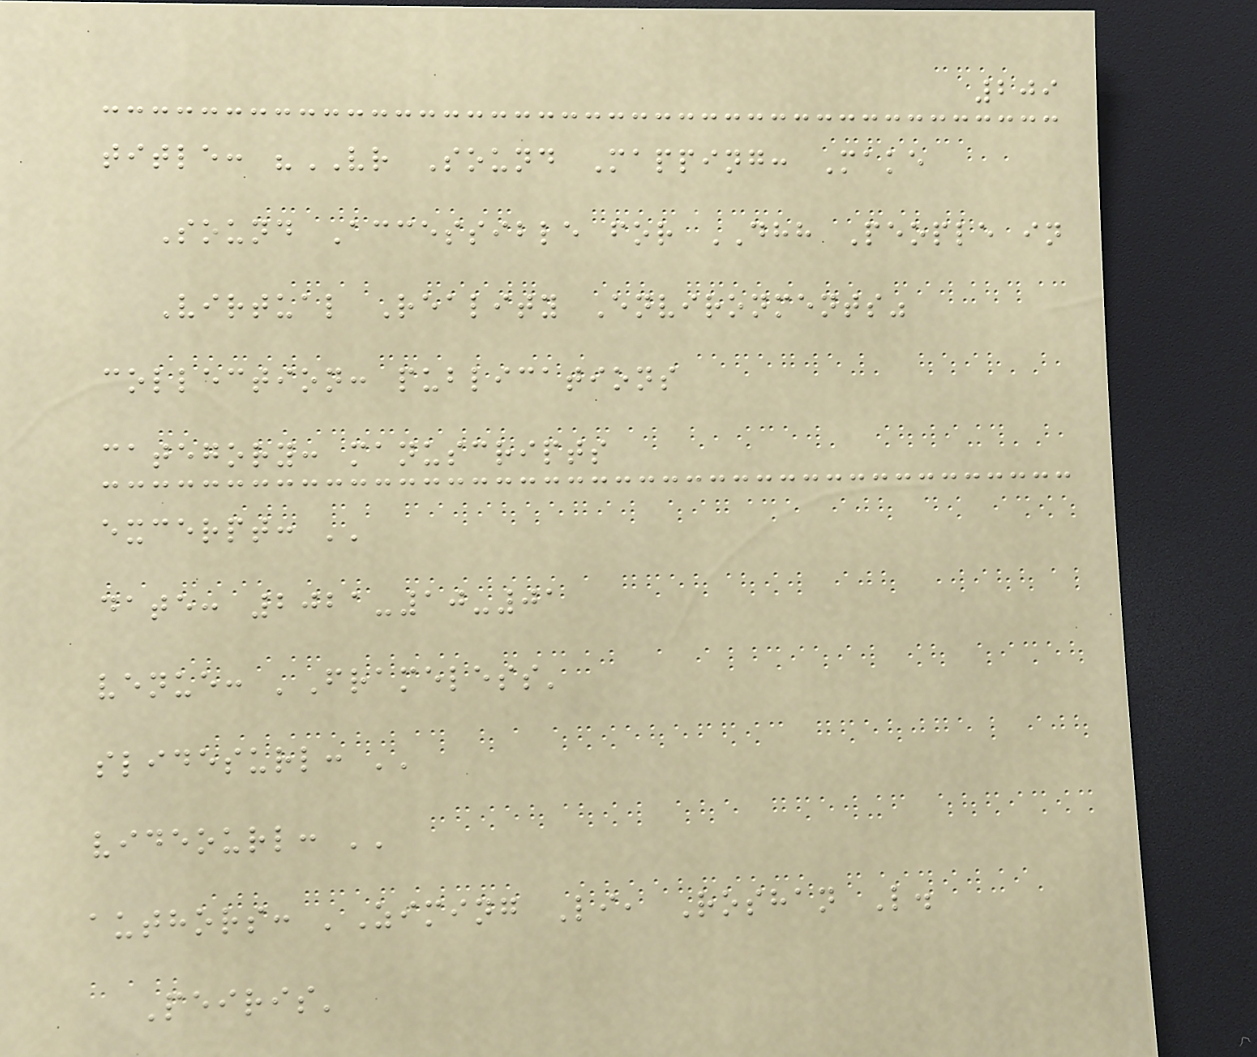209
title: "VR Sound Mapping: Make
Sound Accessible for DHH People in
Virtual Reality Environments"
collection: publications
category: manuscripts
excerpt: ''
date: 2021-10-01
venue: 'Frameless'
slidesurl: ''
videourl: ''
authors: 'Ziming Li, Roshan L.
Peiris'
